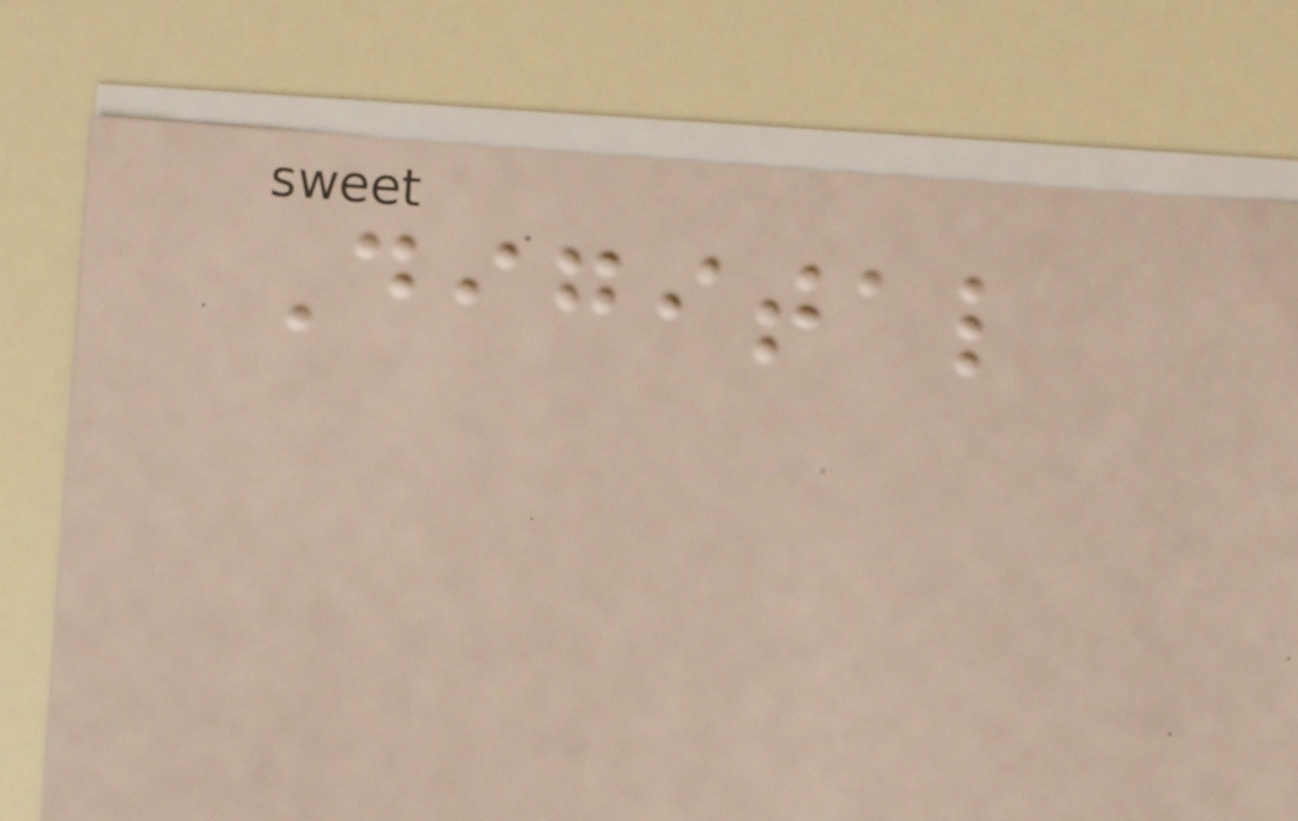Digital
